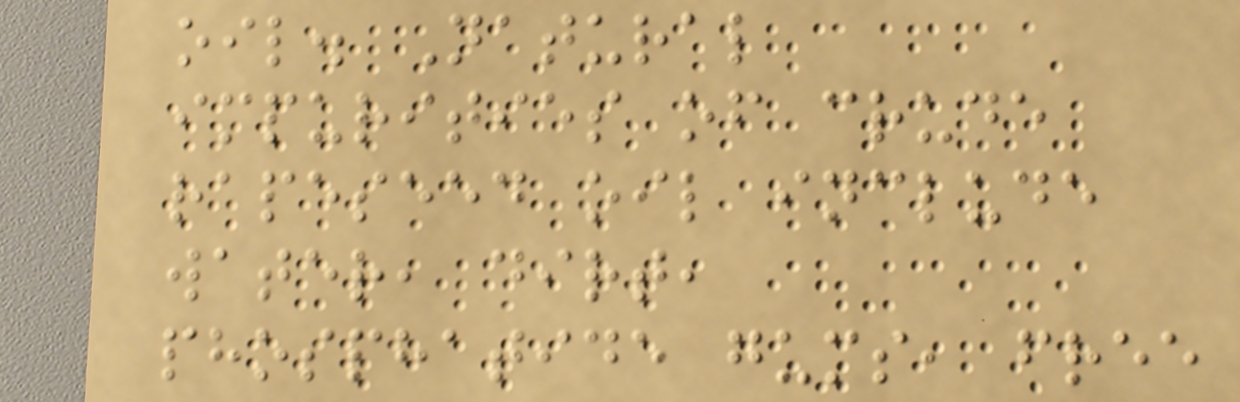oil. Natural
impurities of crude
rapeseed oil include
water, dirt,
phosphatide gums, free
